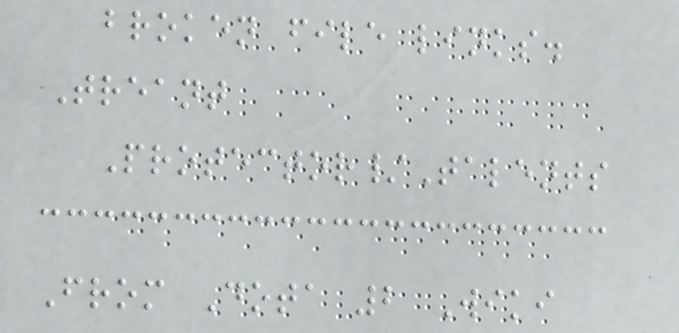broken file links.
Treant
Protector/Talents
From Dota 2 Wiki
